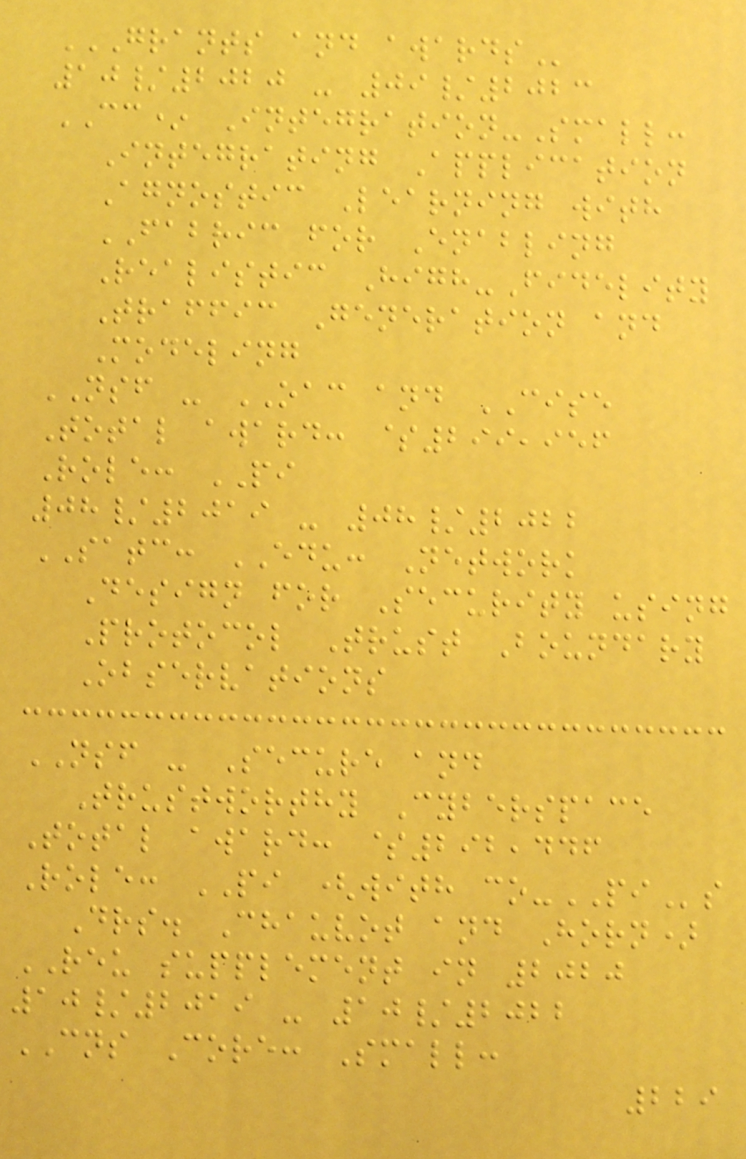GRANTS AND AWARDS
10/2020 - 09/2023
CC* Integration-Small:
Integrating Application
Agnostic Learning with
FABRIC for Enabling
Realistic High-Fidelity
Traffic Generation and
Modeling
NSF - OAC and CISE
Total award: $299,956
Role: PI
08/2019 - 08/2022
SATC: EDU: Network
Design for Security using
Protocol Trust Boundary
Observations
NSF - Secure and
Trustworthy Cyberspace
Total award: $292,446
Role: PI (with co-PIs
Drs. Chauvot and Horn)
REU supplement in 2020
10/2019 - 10/2022
CNS Core: Small:
229
